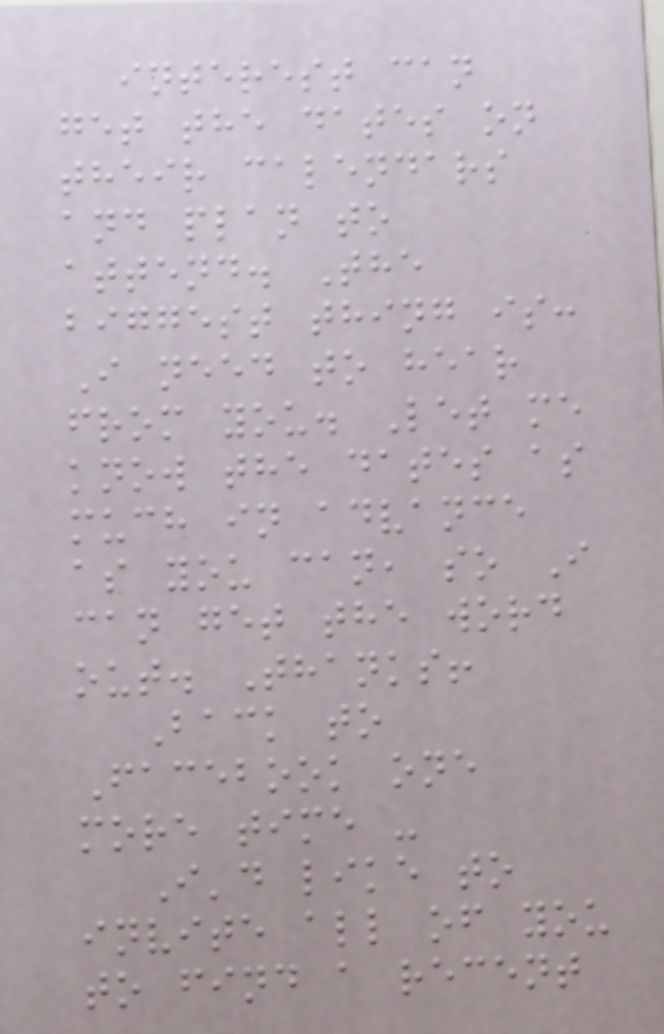interest can
get the dates on
their calendars
and plan to
attend. The
biggest thing is:
I need to hear
from you. Let me
know the dates as
much in advance
as you can, so I
can get the word
out. Thanks!
Back to
Facebook one
more time -
I'd like to
invite all of you
to find a recent
